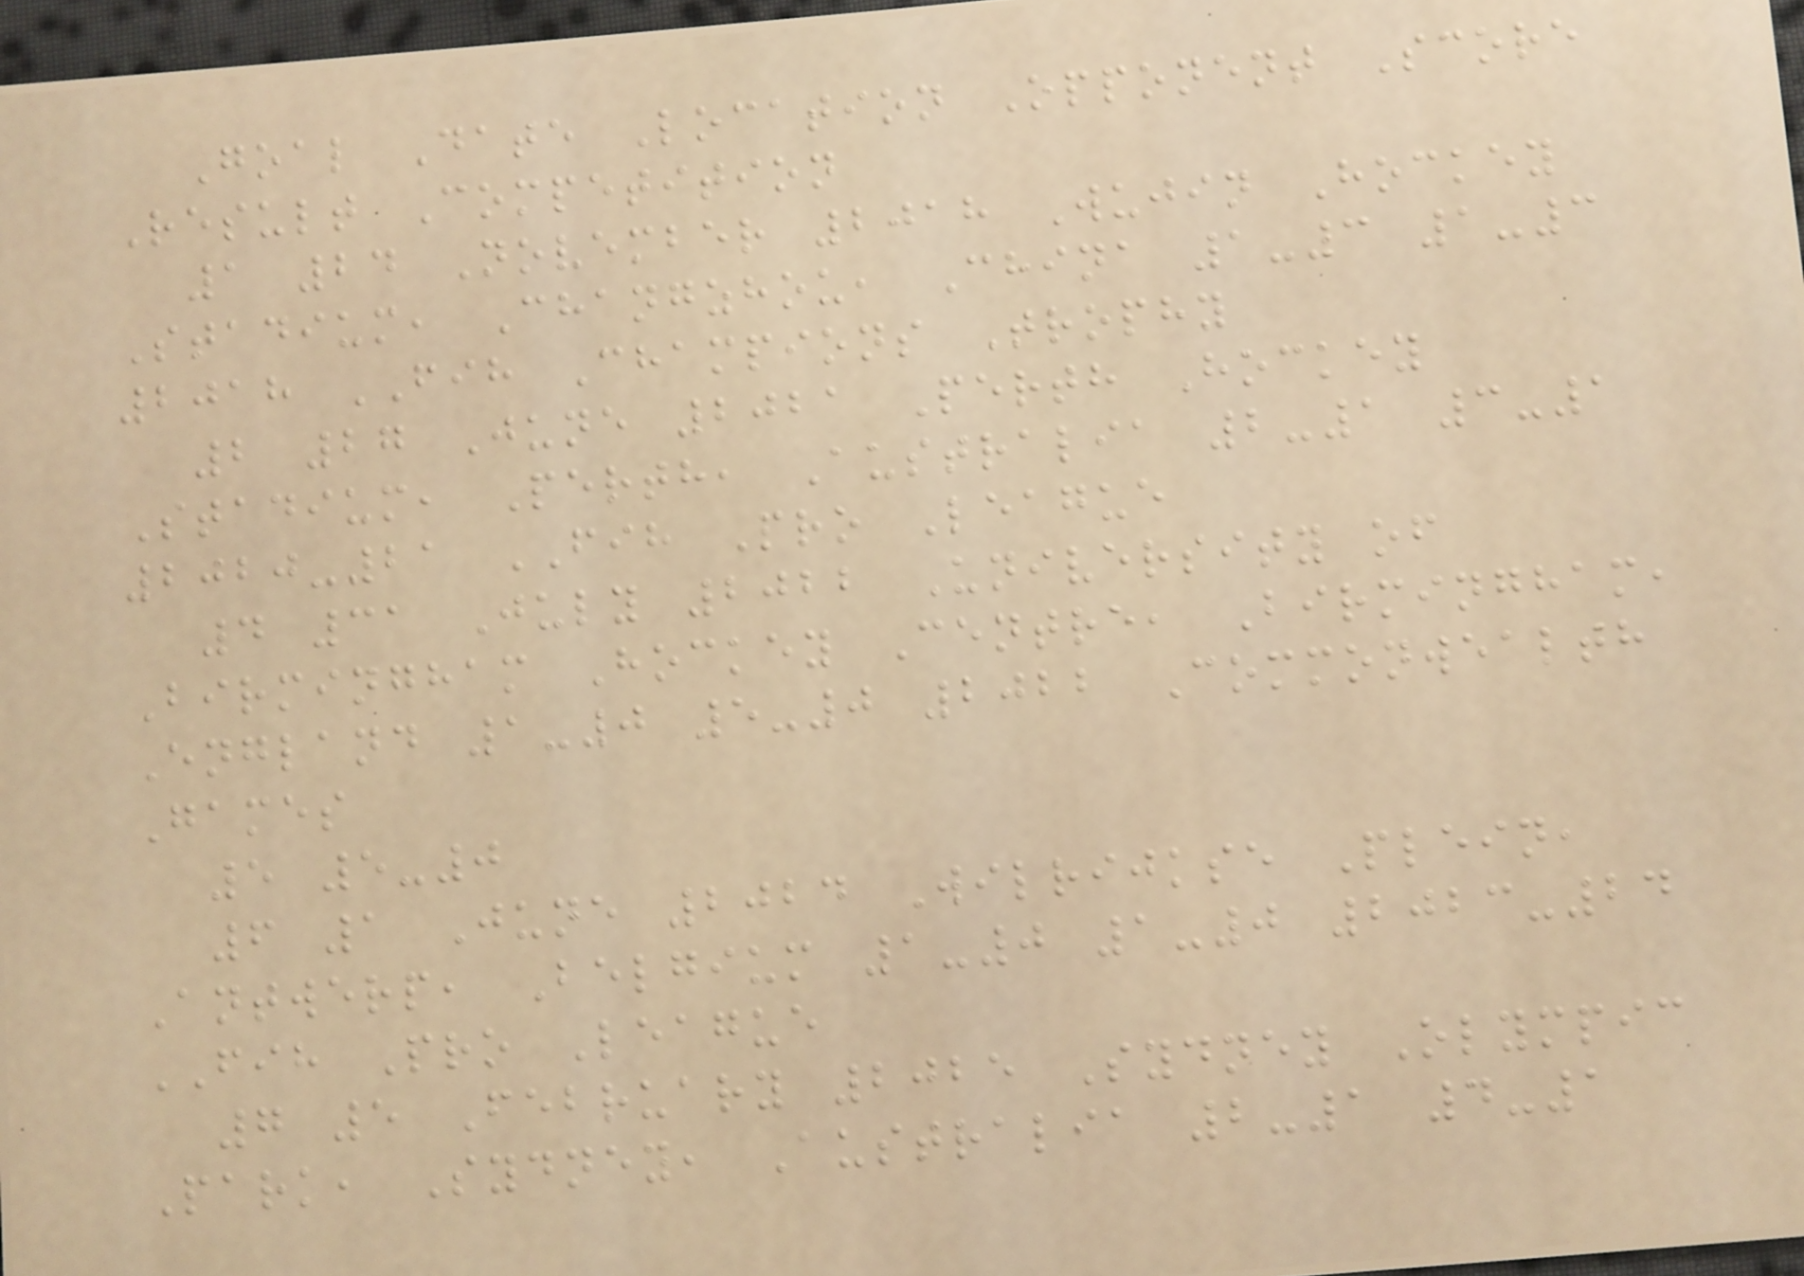Goal Date Location Opponent Score
Result Competition
1 24 November 2018 Wujin Hockey
Stadium, Changzhou, China 1-3 1-3
2018 FIH Champions Trophy
2 27 June 2021 Perth Hockey
Stadium, Perth, Australia 2-1 3-1
2020-21 FIH Pro League
4 31 July 2022 University of
Birmingham Hockey Centre, Birmingham,
England 1-0 5-0 2022 Commonwealth
Games
5 5-0
6 1 June 2024 Wilrijkse Plein,
Antwerp, Belgium 1-0 1-0 2023-24
FIH Pro League
7 5 February 2025 Sydney Olympic
Park, Sydney, Australia 2-1 4-1
